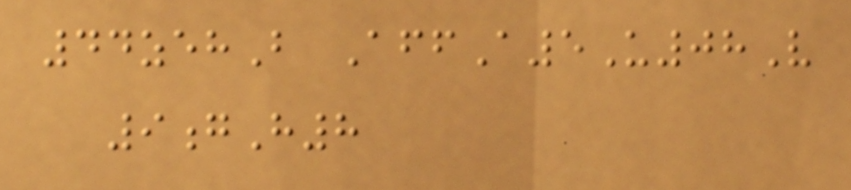44zehB AffA5U08V
9gH8
